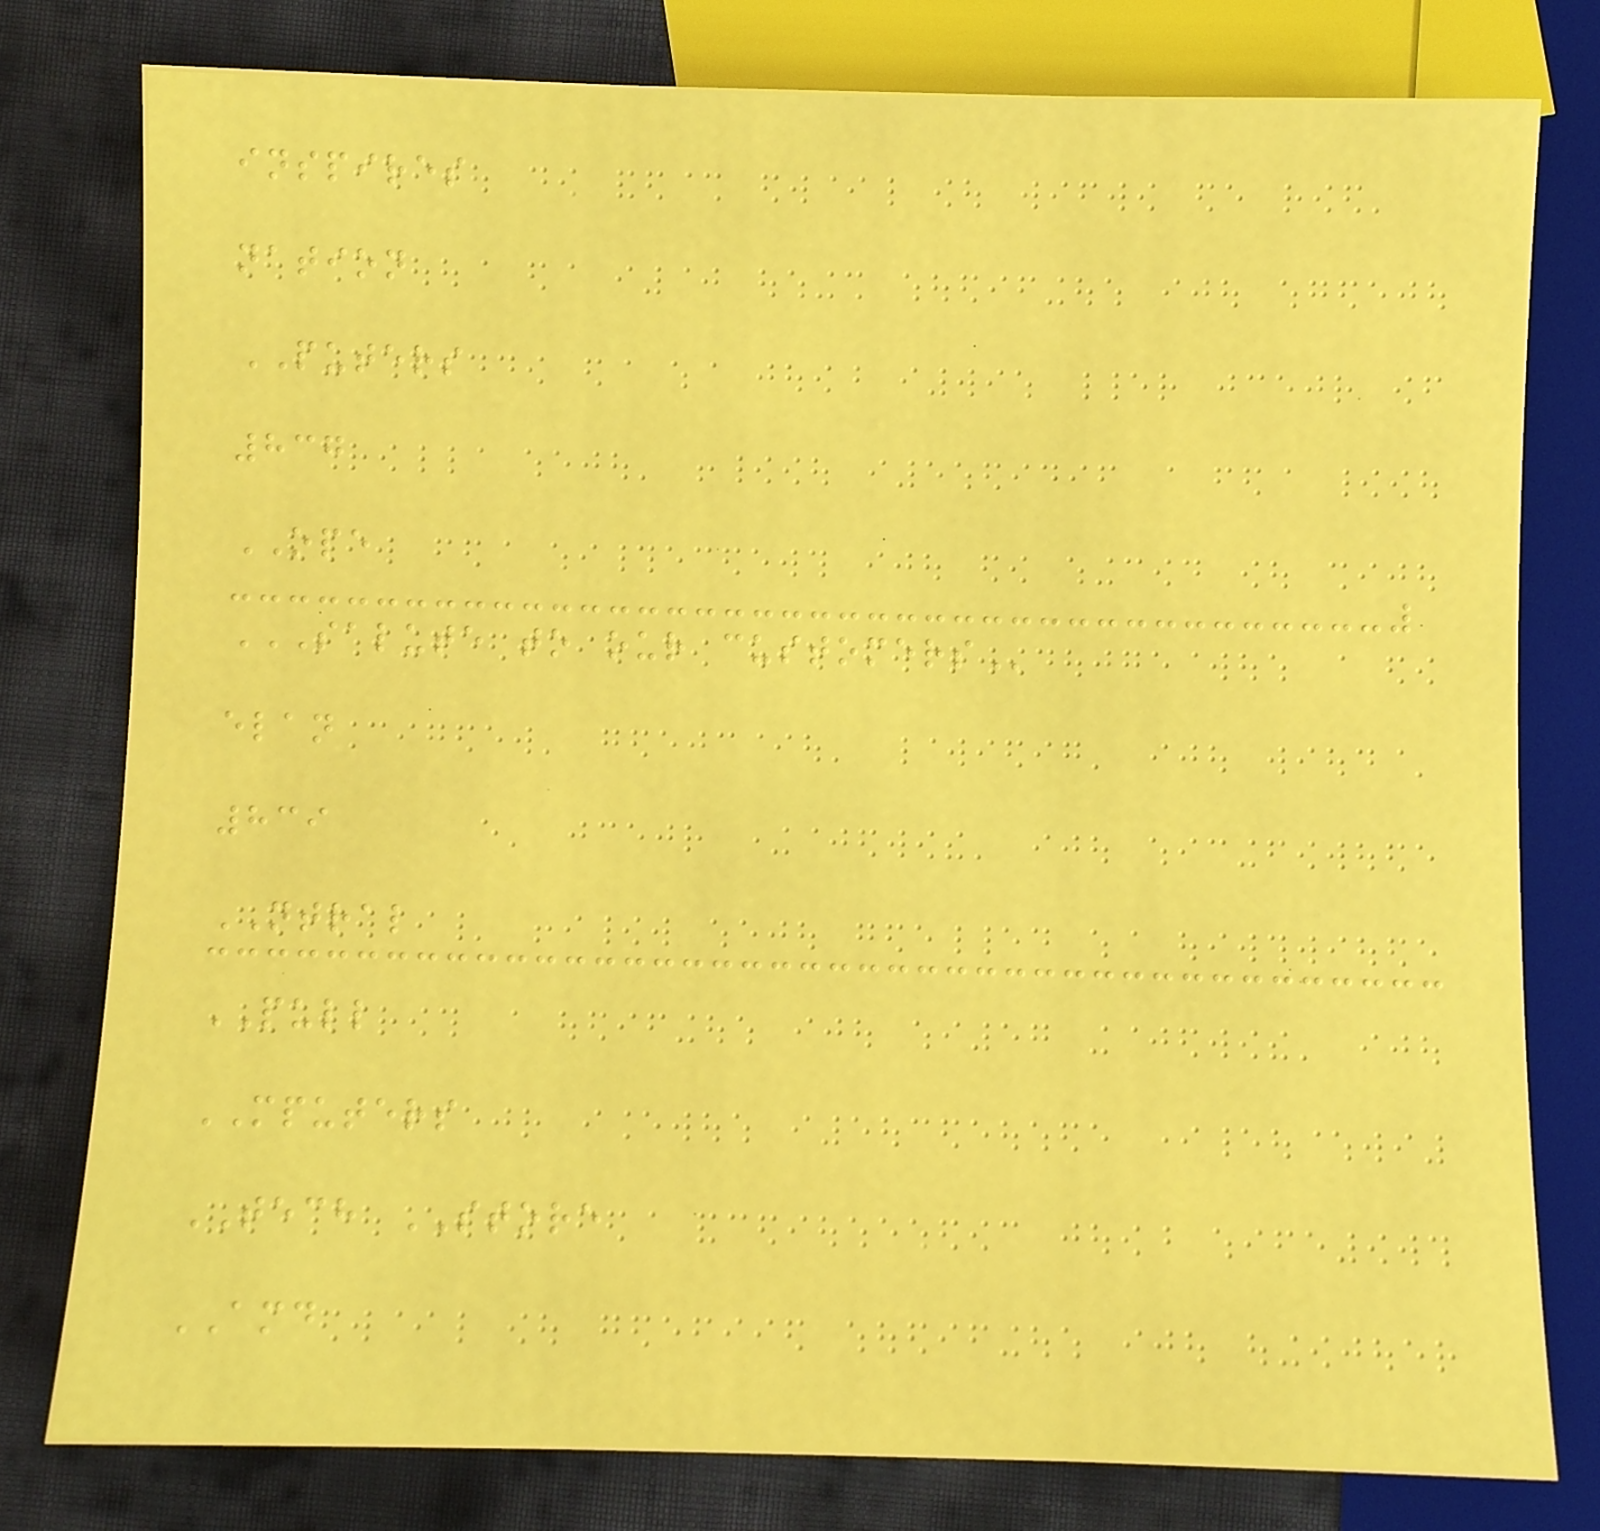inspires
nation
PUTERS
837
OPE
SALUTE TO OUR CUSTOMERS
elan
839
NTRAL
PULL
MPUTERS
TECH STORE
AMD
